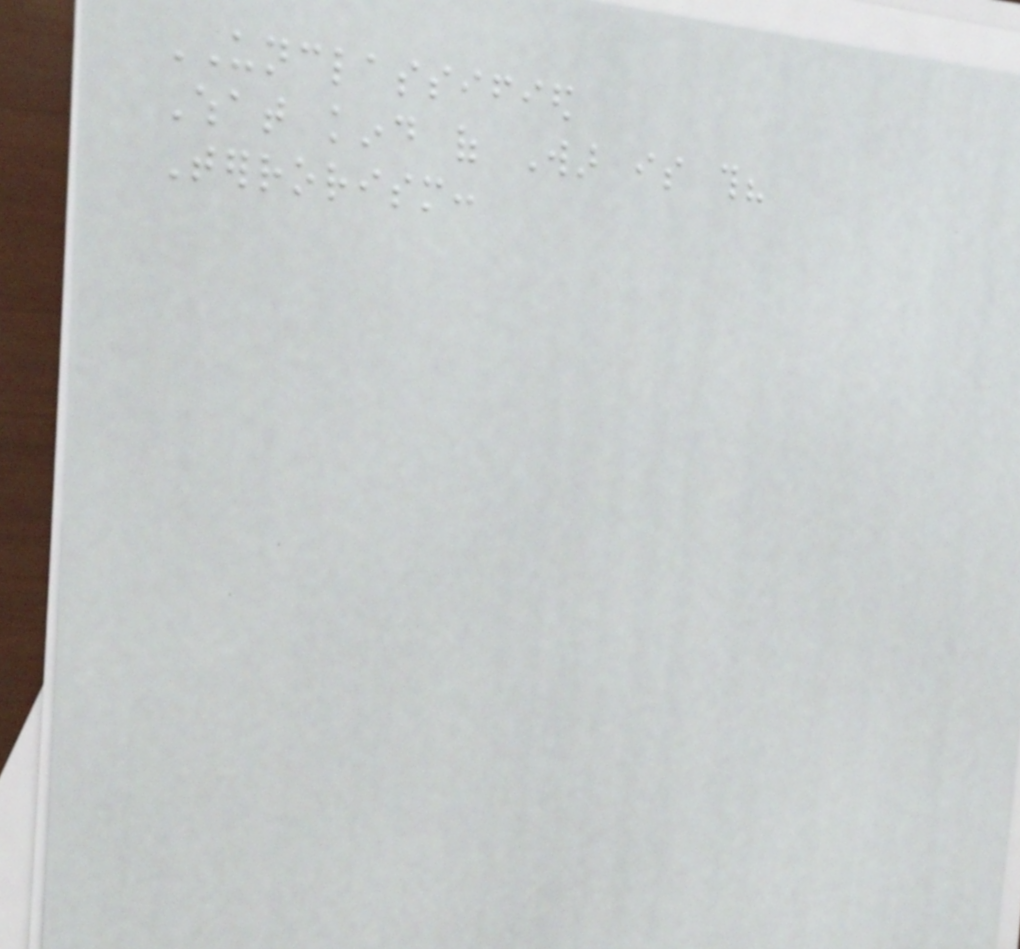UNCLASSIFIED
What kind of War is this?
Terrorism:
